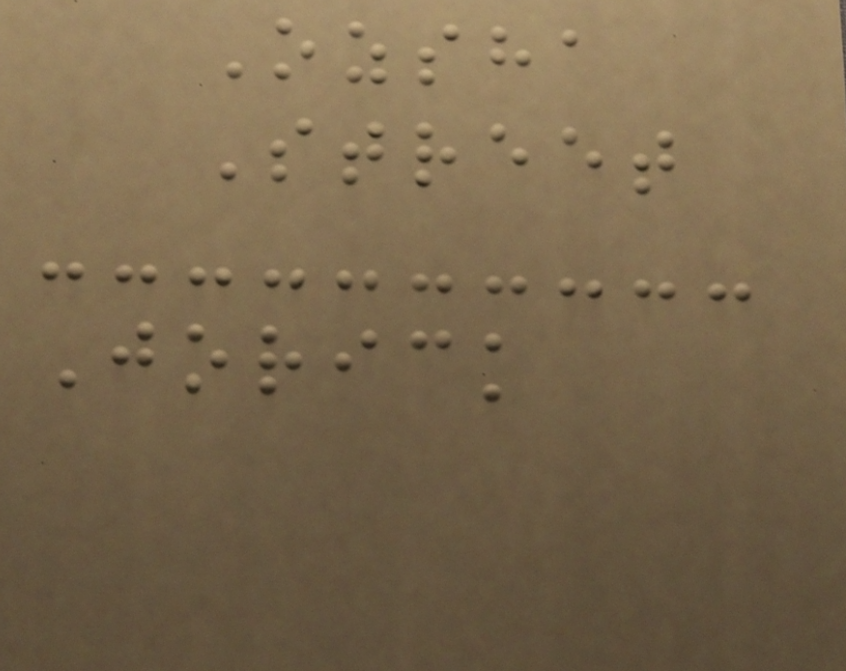Ozsha
Street
Jorick
